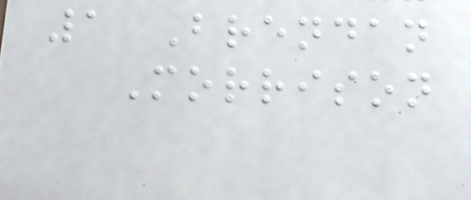1 Brendan
Morrison
